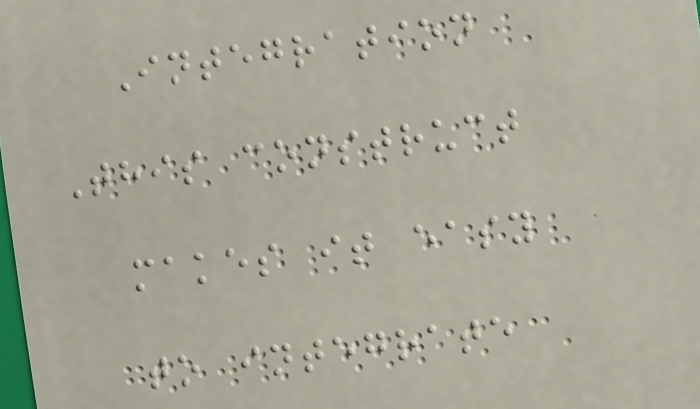Integration
This construct
makes it easy
to integrate
